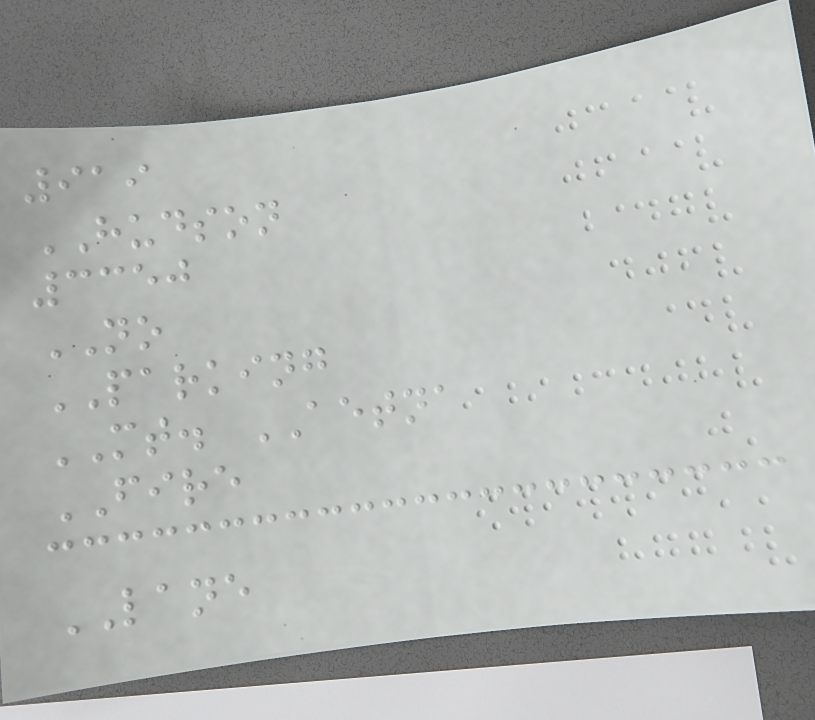919
HUDSON
3350
NO
PARKING
MT. AETNA
FIRE
LANE
